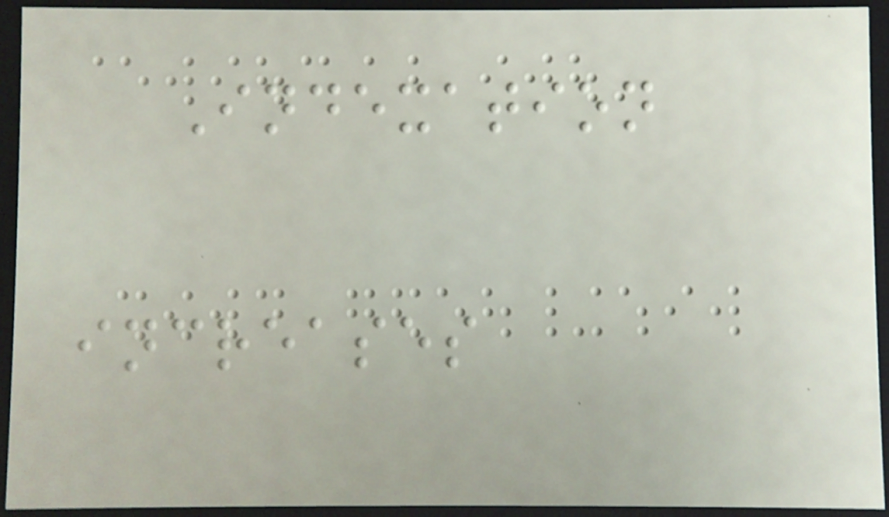Indexation
increases
